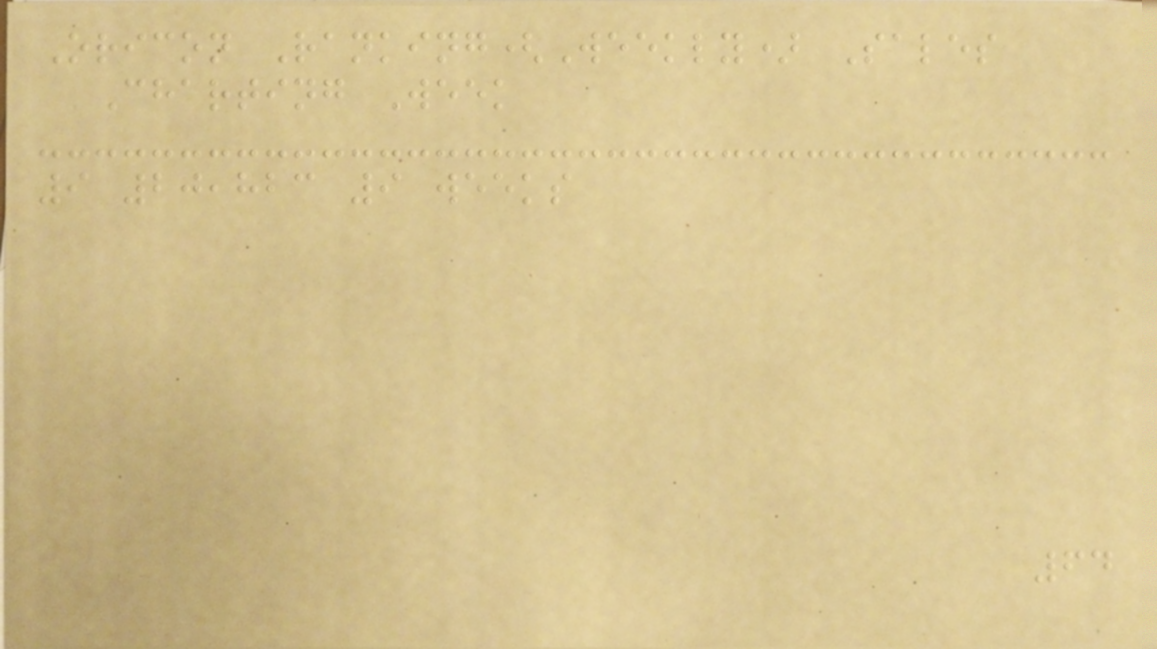Oricon Ranking(Weekly) Sales
Charting Week
9 20,823 9 weeks
64
